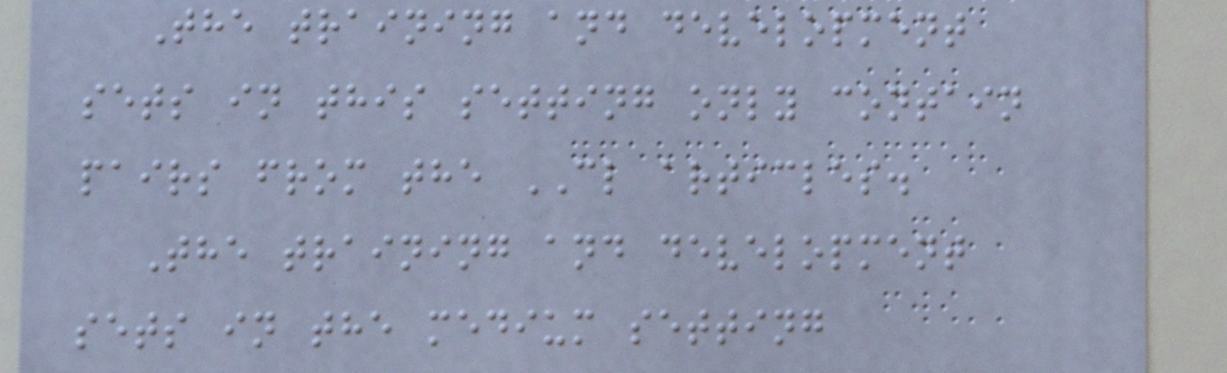The training and development
sets in this setting only contain
pairs from the CL articles.
The training and development
sets in the medium setting
